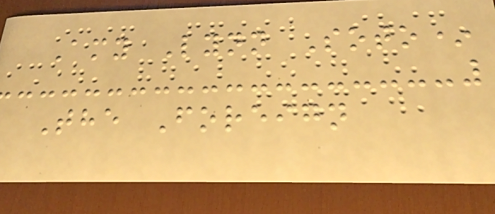Amy Lynn Soto*
The Foreign
